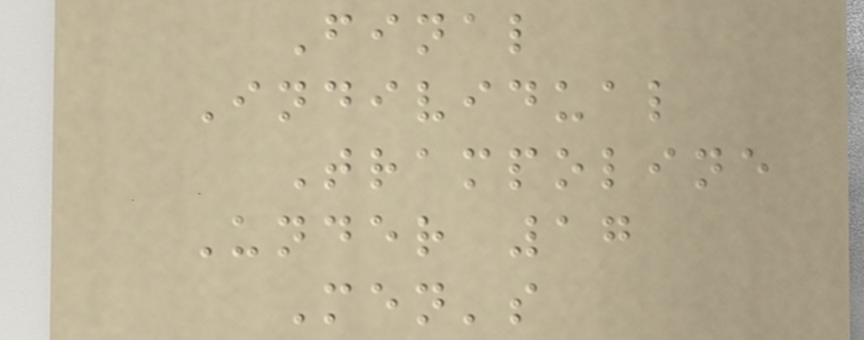Final
Individual
Trampoline
Under 17
Men's
